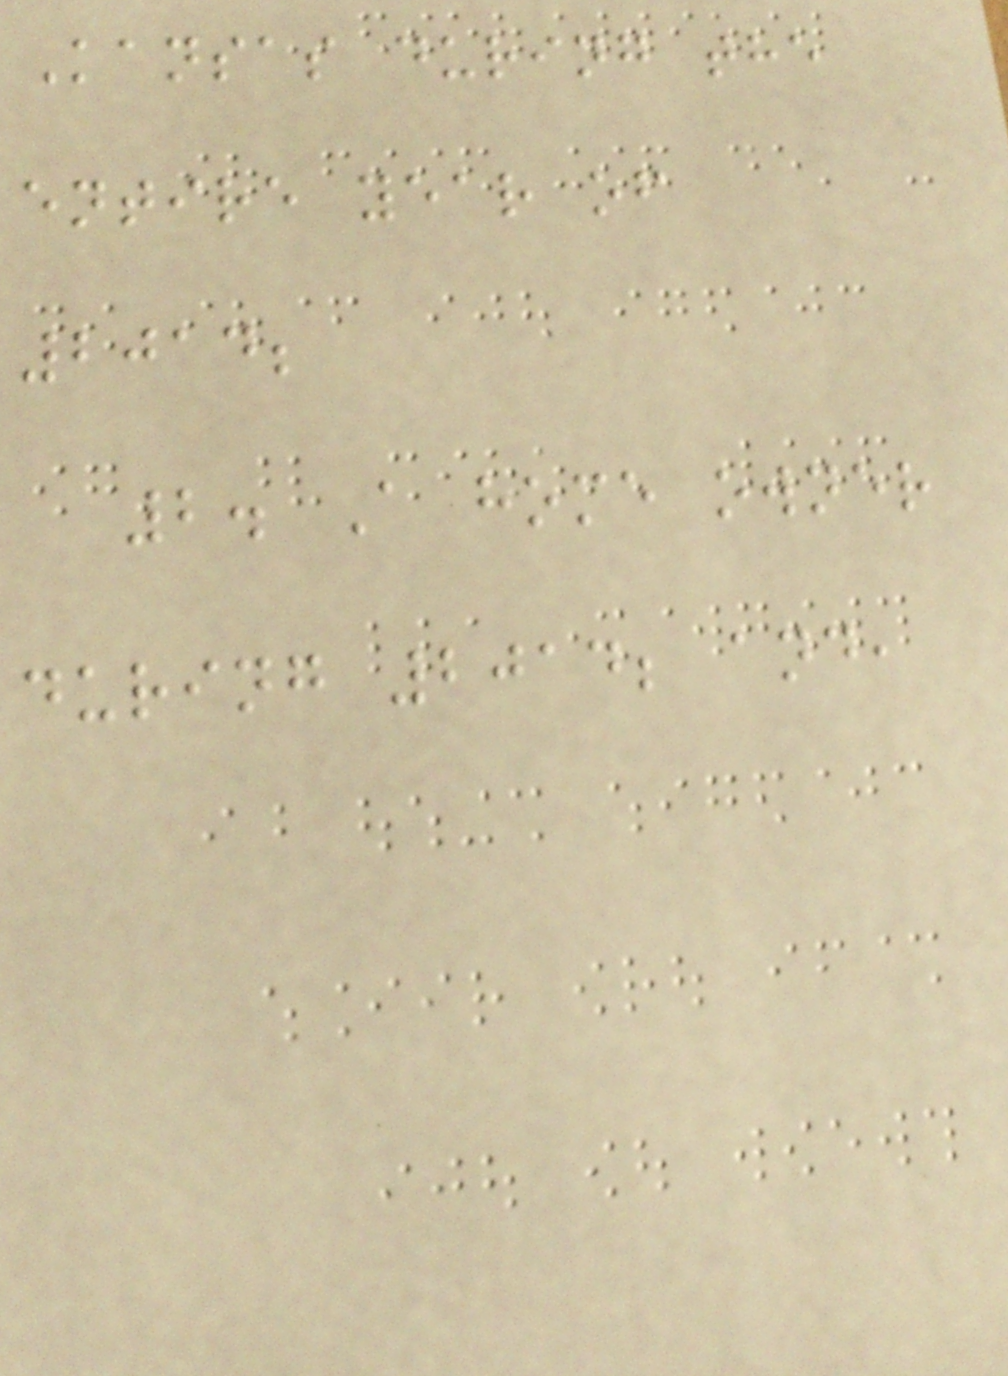Kansas during the
entire year of
2014;
2. A home owner
during 2014; and,
